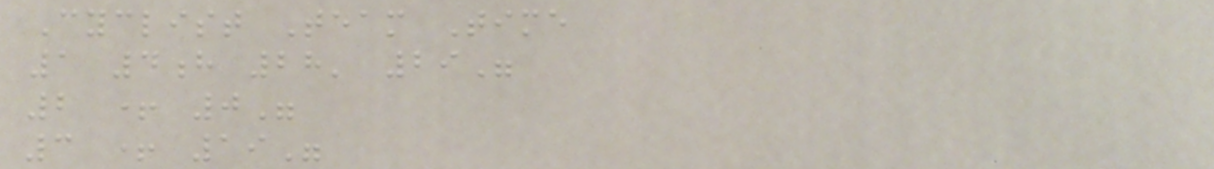Cyclist Team Time
1 4h 28' 29"
2 + 0"
3 + 19"
